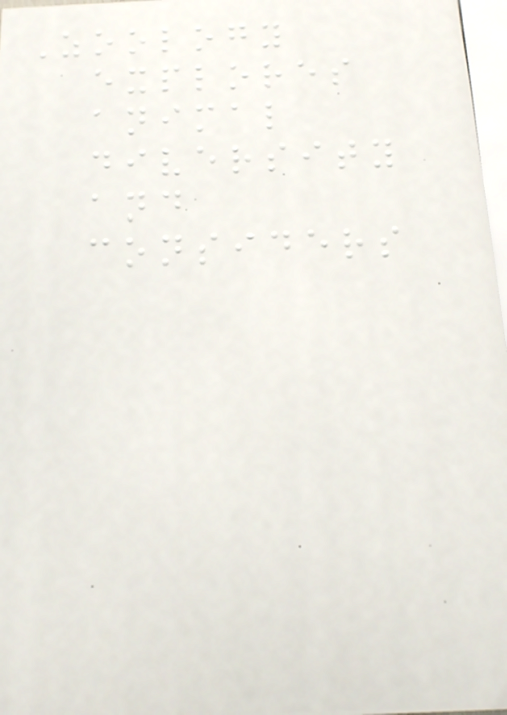Zoology
explores
animal
diversity
and
considers
